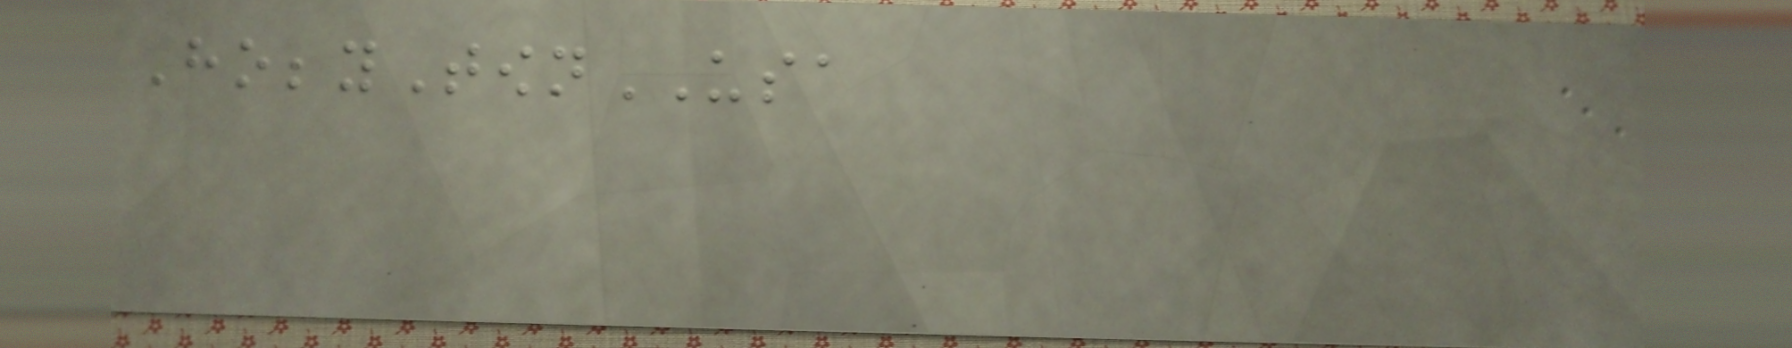HobbyTownUSA
